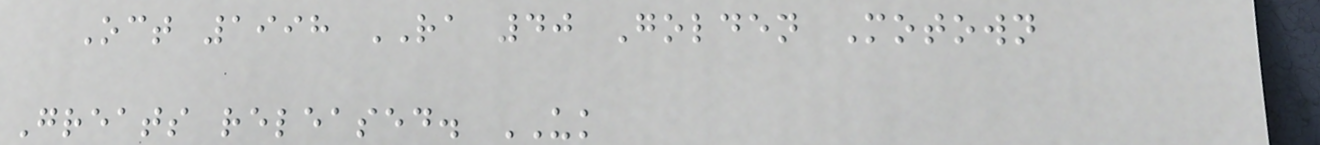Oct 1998 RA 40 Golden Motown
Greats released. UK
